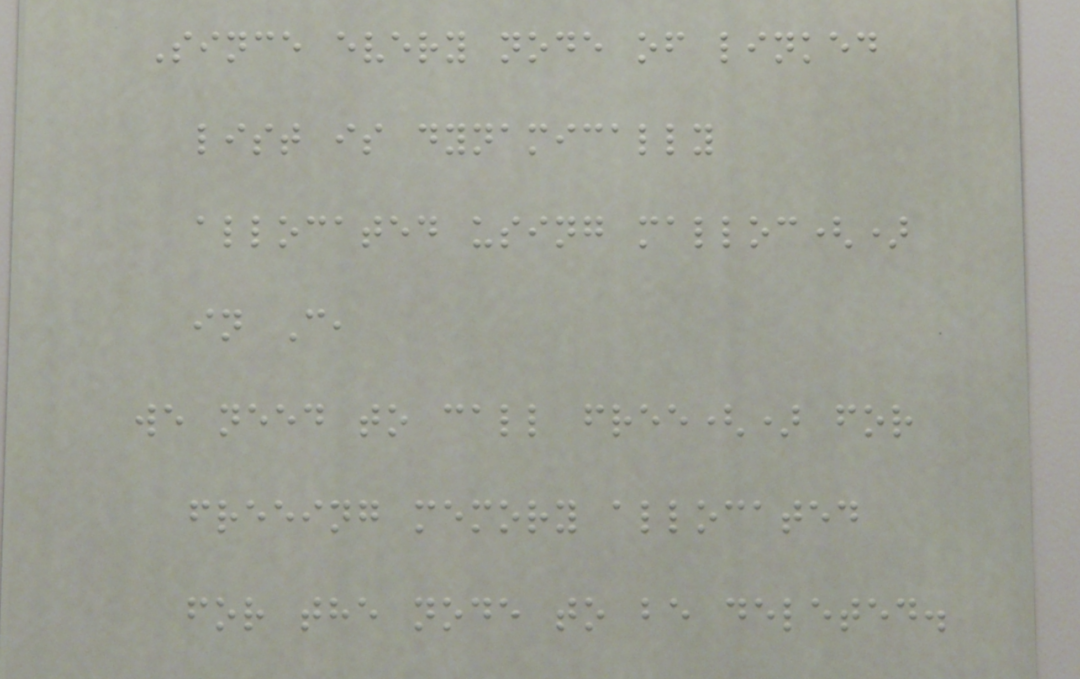Since every node of linked
list is dynamically
allocated using malloc()
in C,
we need to call free() for
freeing memory allocated
for the node to be deleted.
